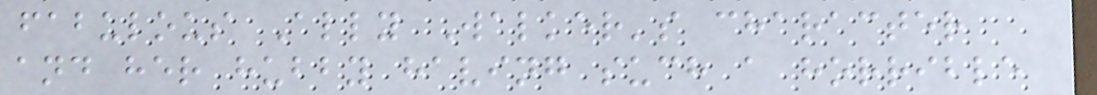fabulous Ally Walker's character
and her hubby having such a horrible
